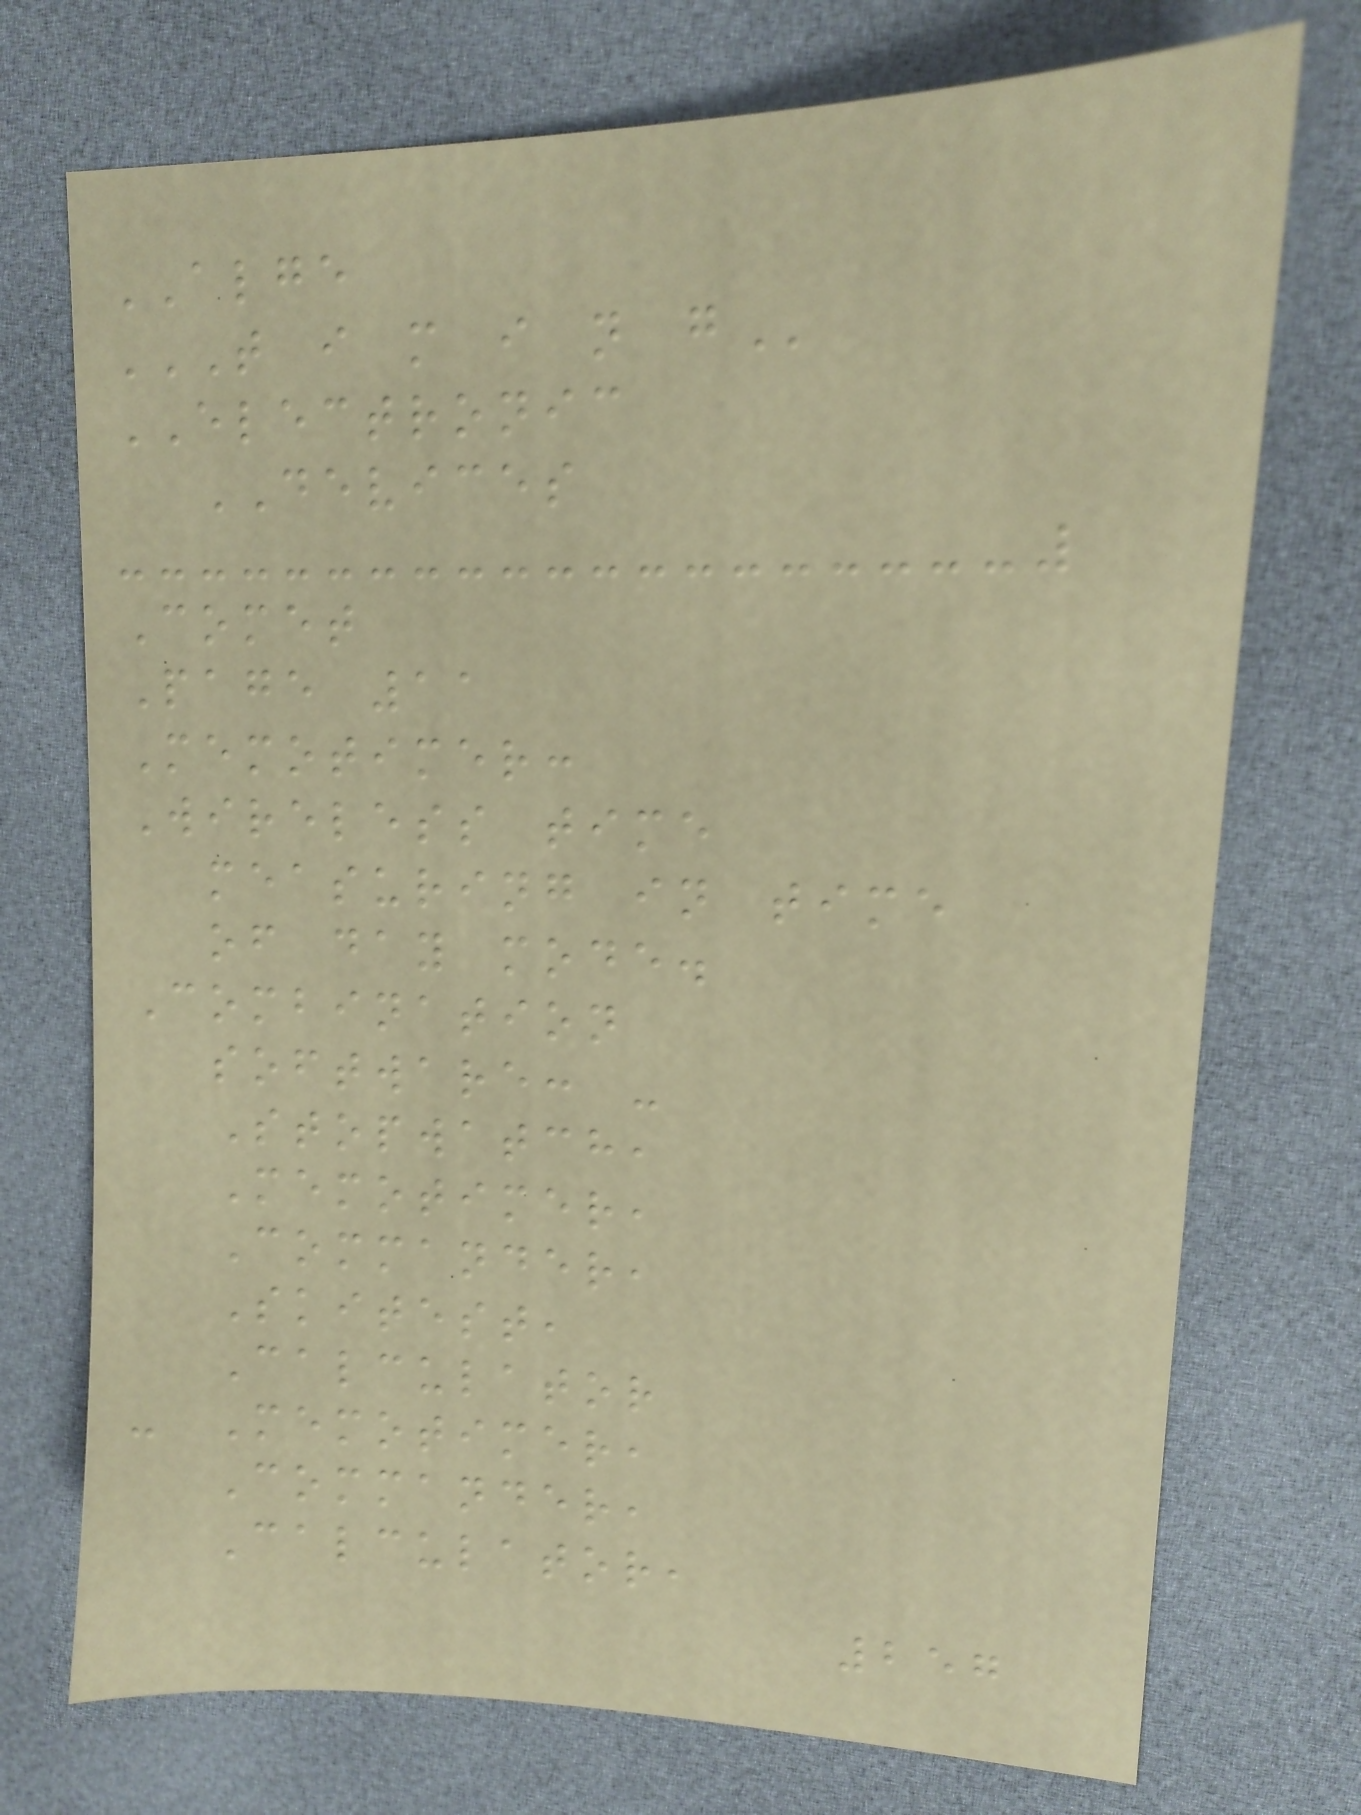ALGE
T I M I N G
ELECTRONIC
DEVICES
Comet
Page 11
Memotimer:
Wireless time
measuring in time
of day mode.
Combination
software: -
Stopwatch,
Memotimer,
Commander,
Skitest,
Calculator
- Memotimer,
Commander,
Calculator,
257
